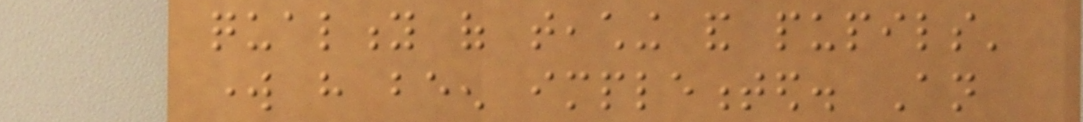quality of teaching and pupils'
work have been implemented. An
